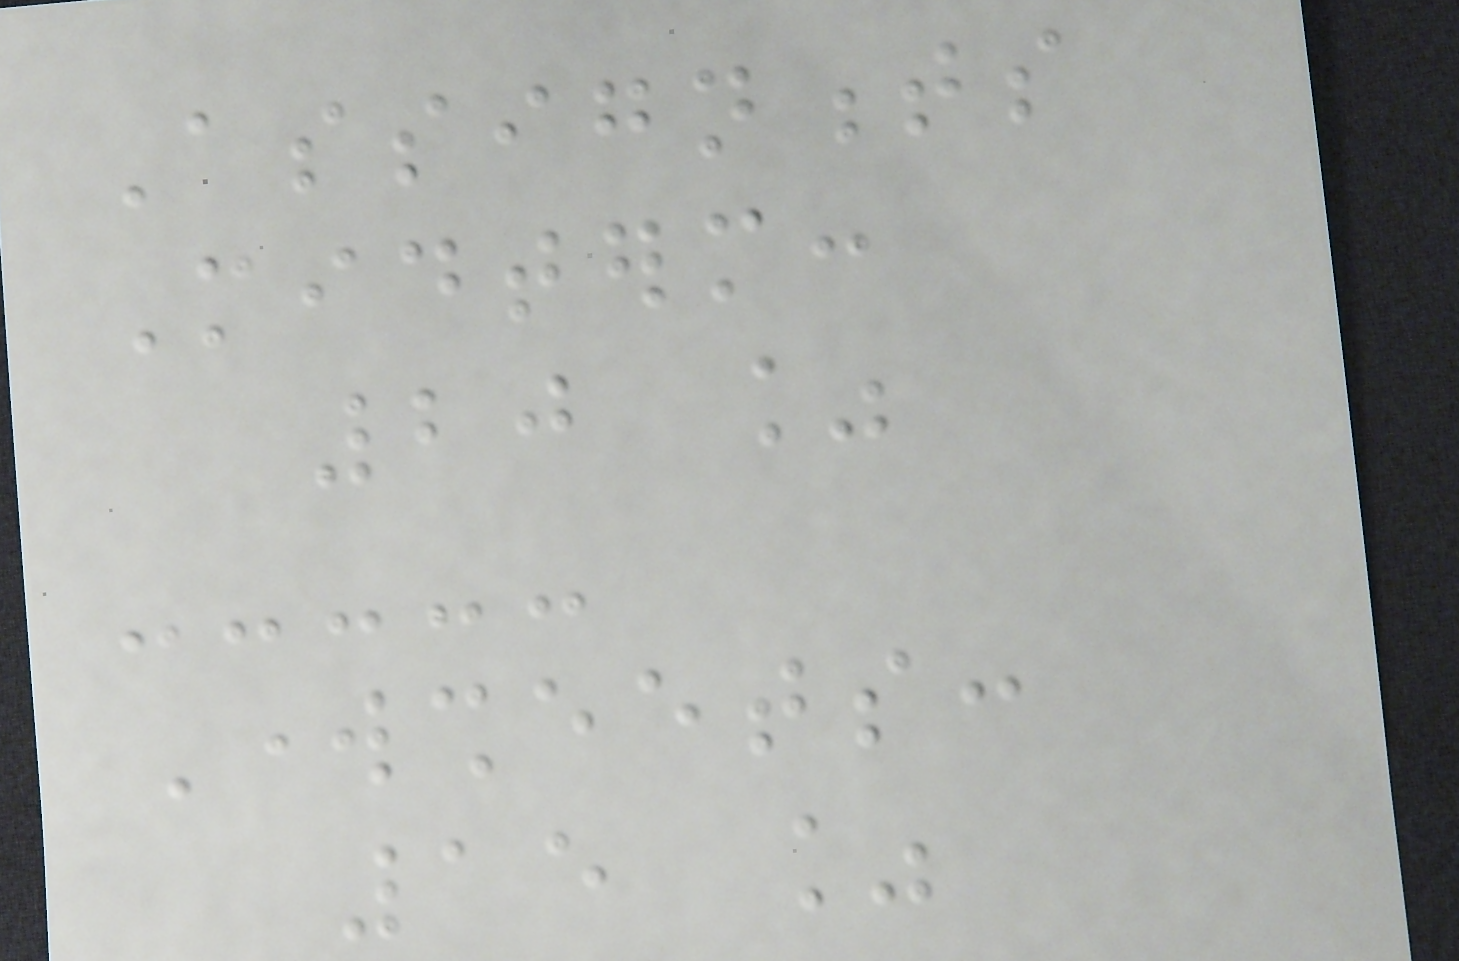Assignments
Midterm:
20 %
Worksheets:
15 %
